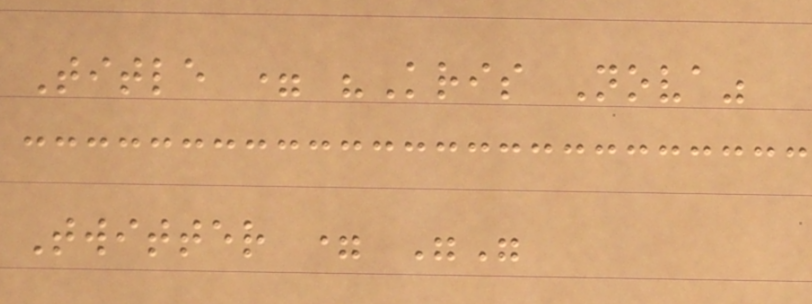Title = "Kris Nova"
Twitter = ""
